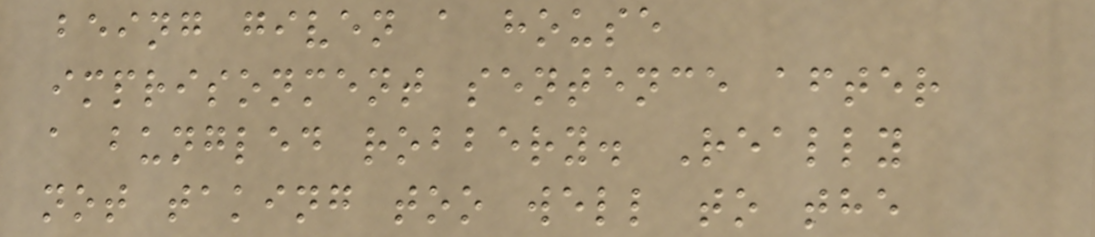being given a house
imprisonment sentence after
a bungled robbery. Really
not taking too well to the
